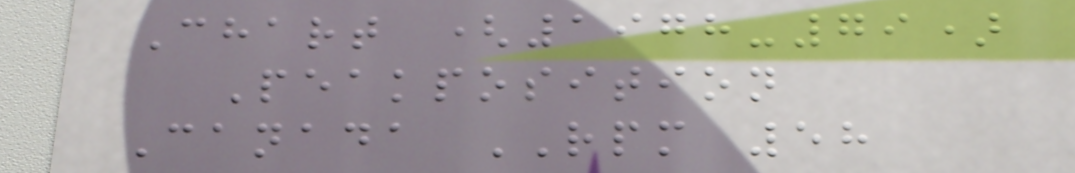Chart (1978-79)
Peakposition
Canada RPM 58
